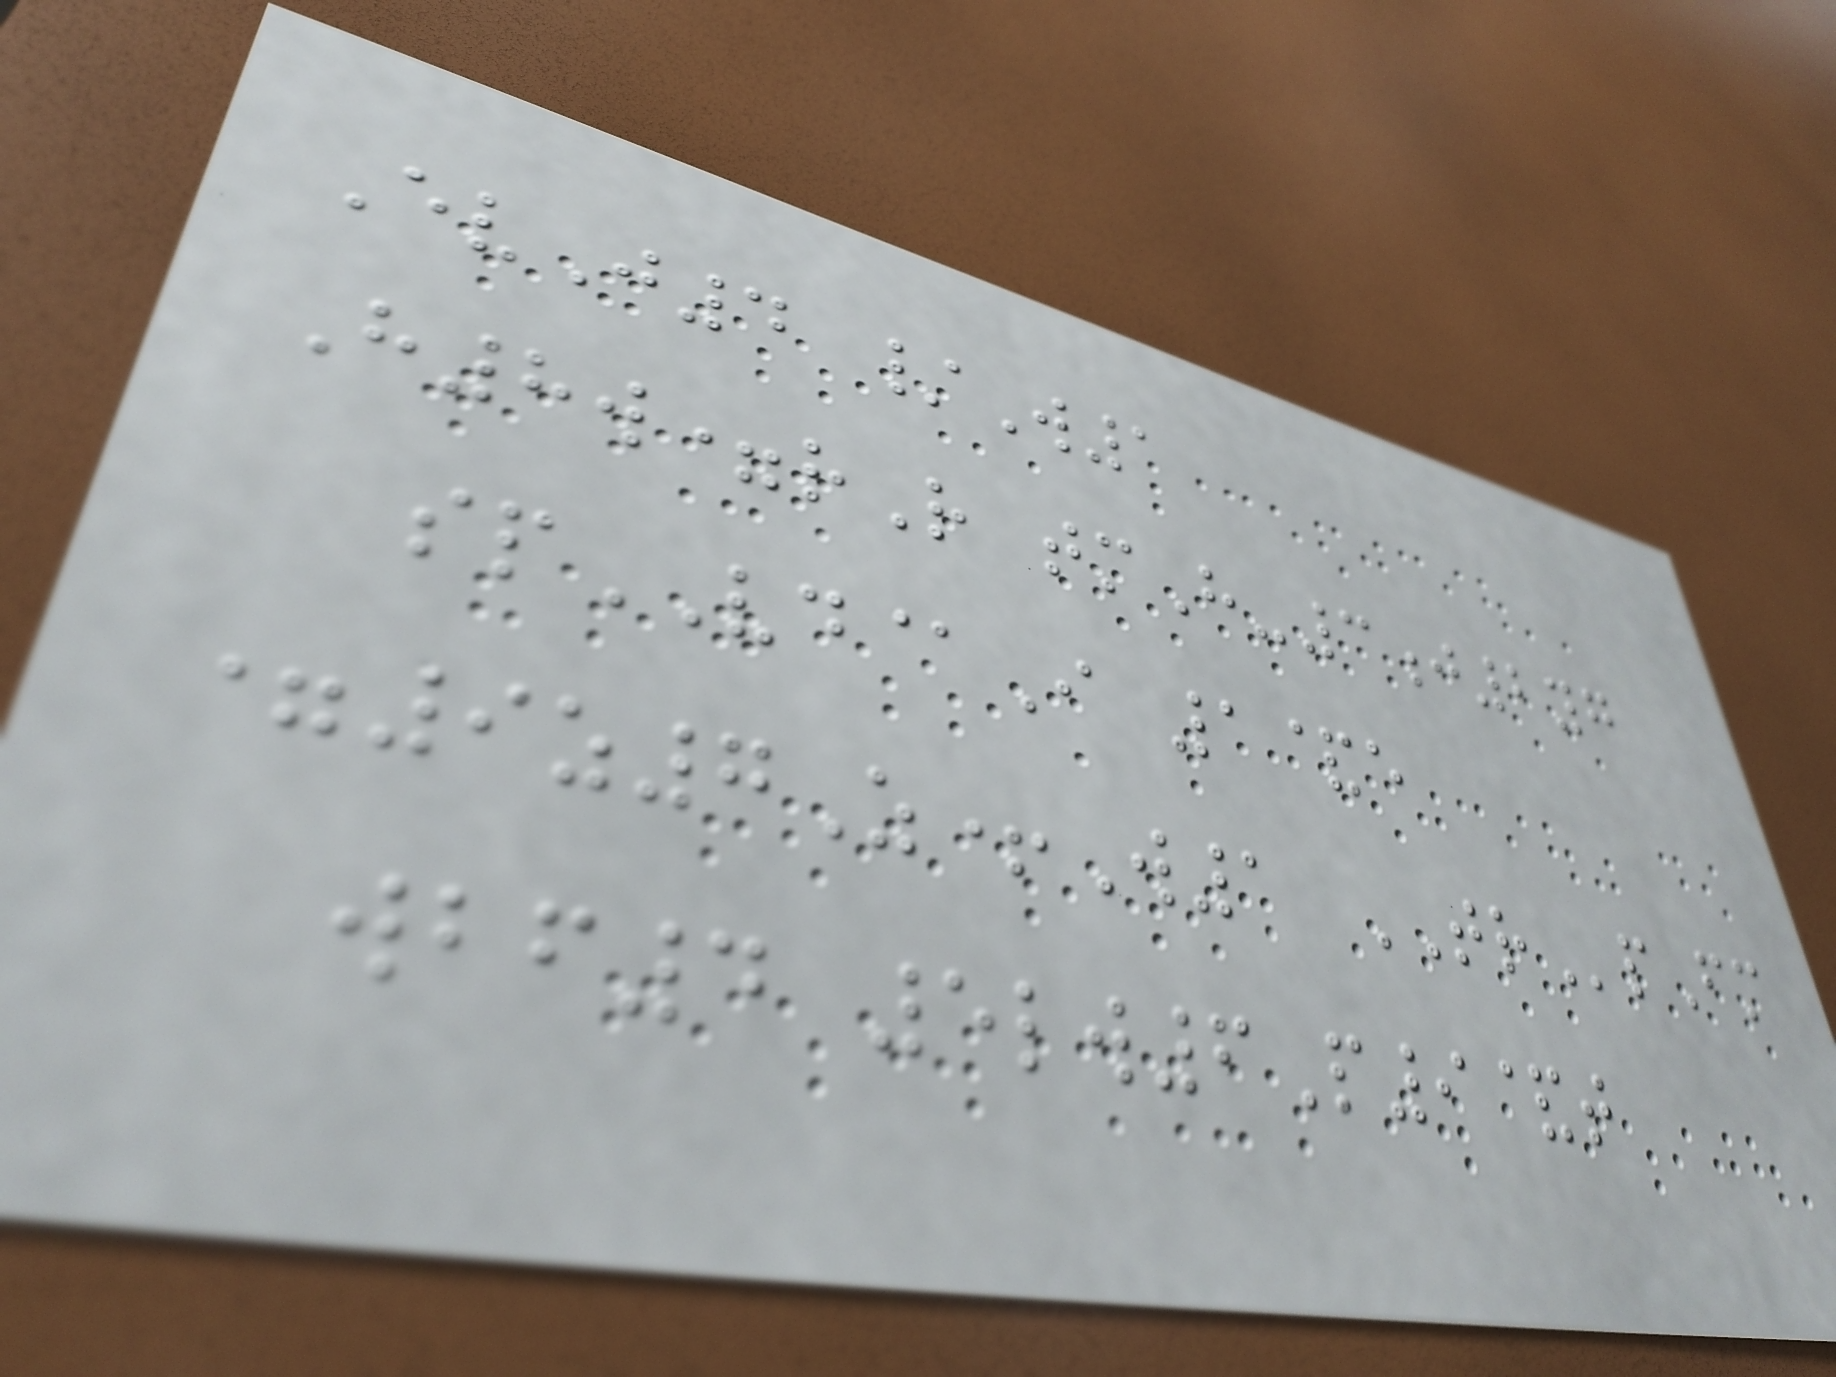EvJ4 /W1
H8w=rR tmH-3j2yg
spVD@I 1&e
=9z7Z+W1 TRpFm
wbf4 5lw6P9&t
